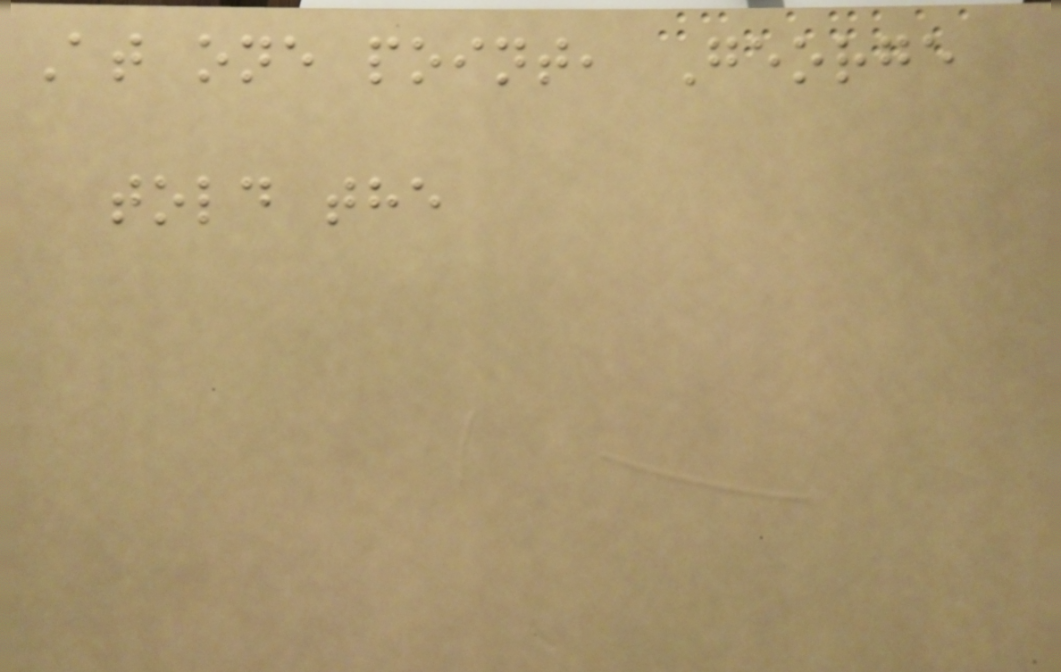At one point, George
told the
